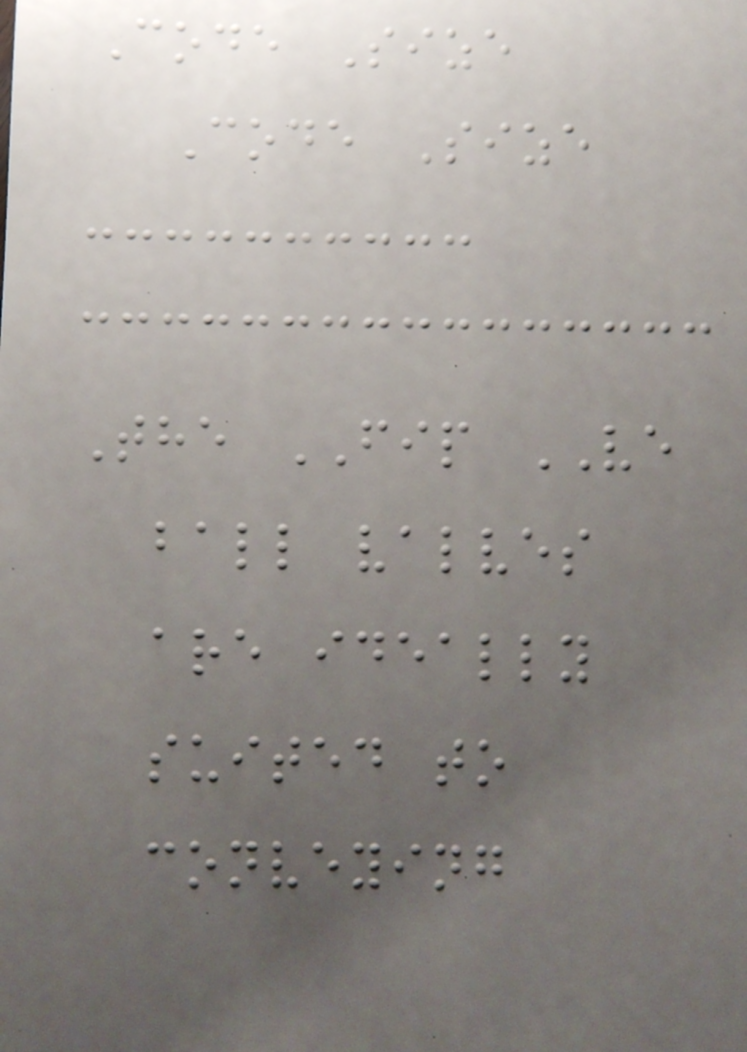Code Size
Code Size
The FIP VE
ball valves
are ideally
suited to
conveying
